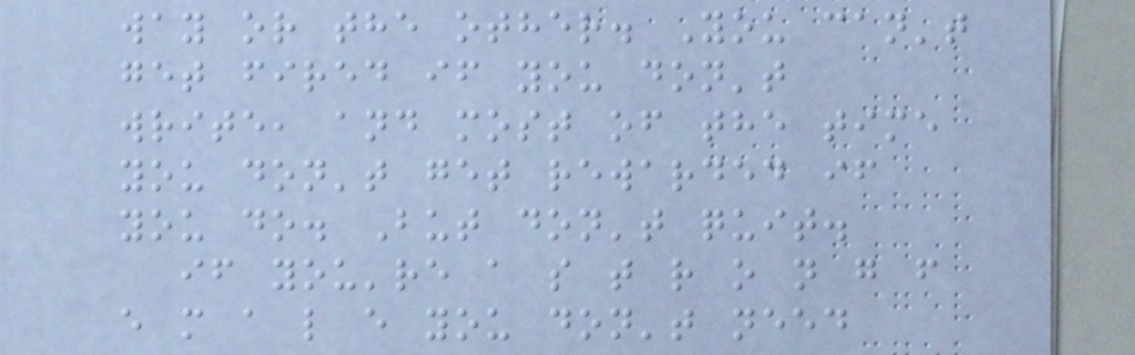way or the other. You can't
get fired if you don't
write, and most of the time
you don't get rewarded if
you do. But don't quit.
if you're a s t r o n g f
e m a l e you don't need
